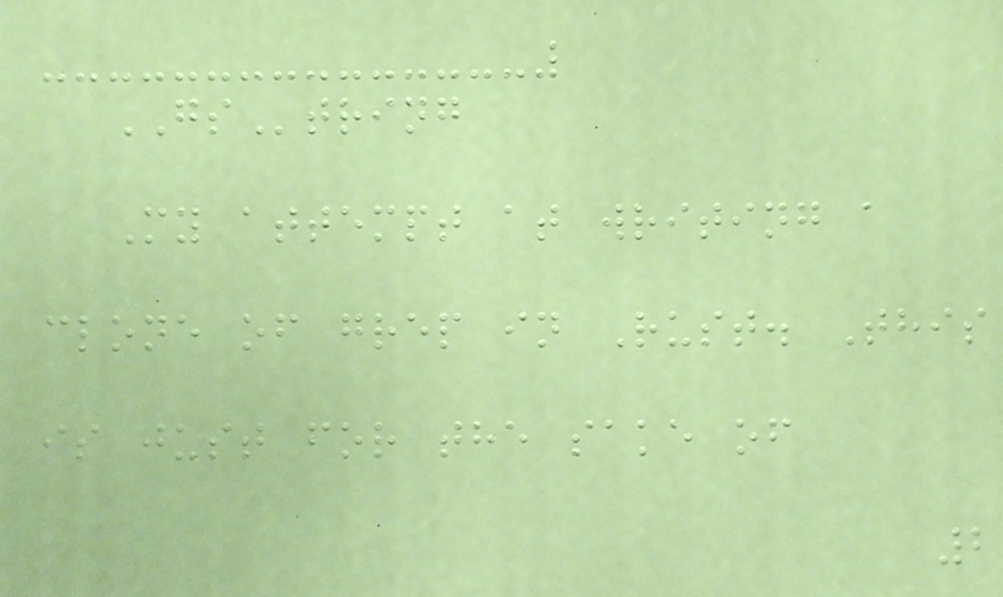GString
My attempt at writing a
clone of grep in Rust. This
is just for the sake of
2
